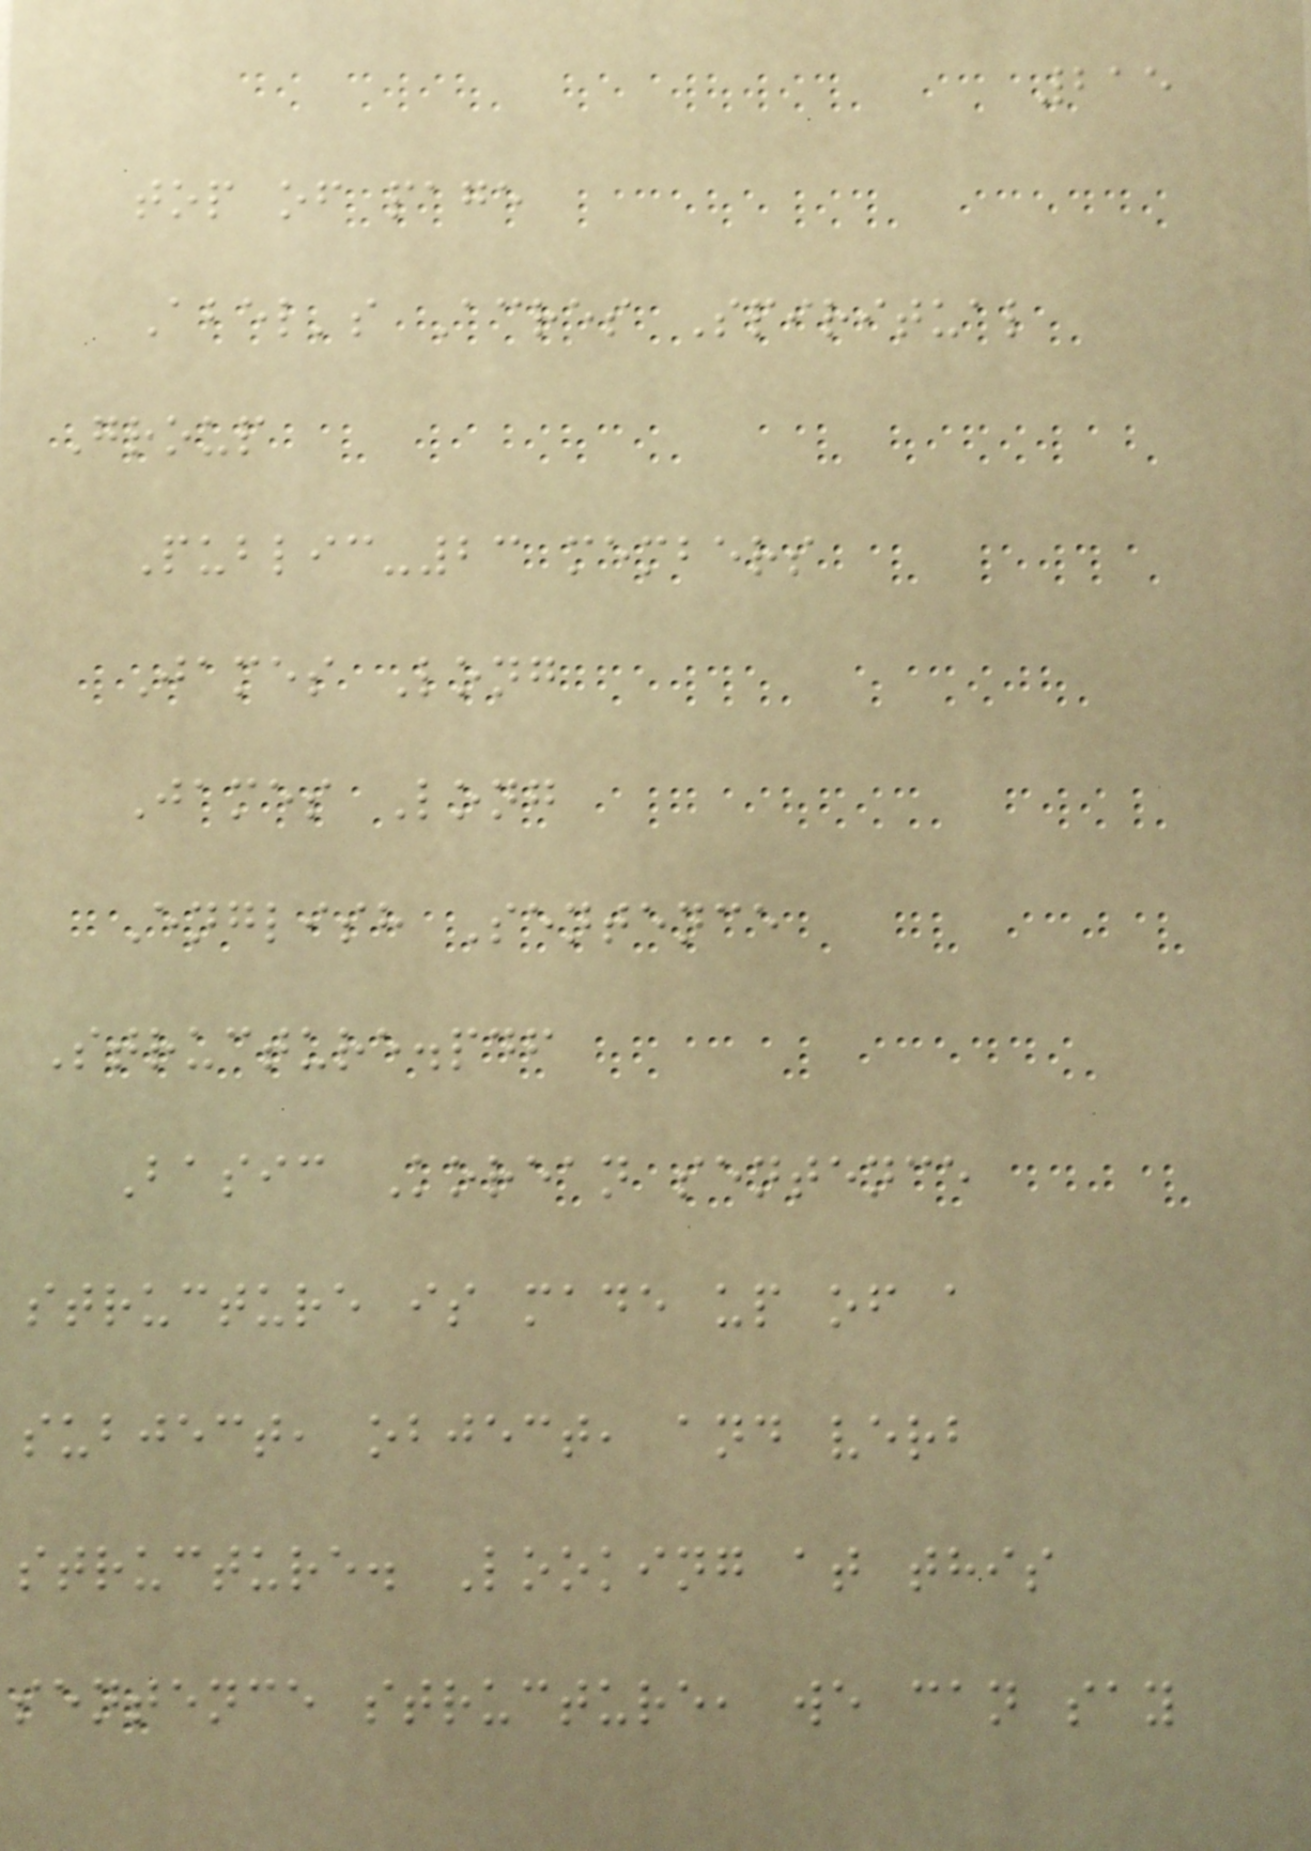215
top of page
Abel's Acres Spiritual
Group
Public-23 members
James Long
James Long
English Sentence
Structure.pdf
Basic Korean sentence
structure is made up of a
subject, object, and verb
structure. Looking at this
sentence structure, we can say
